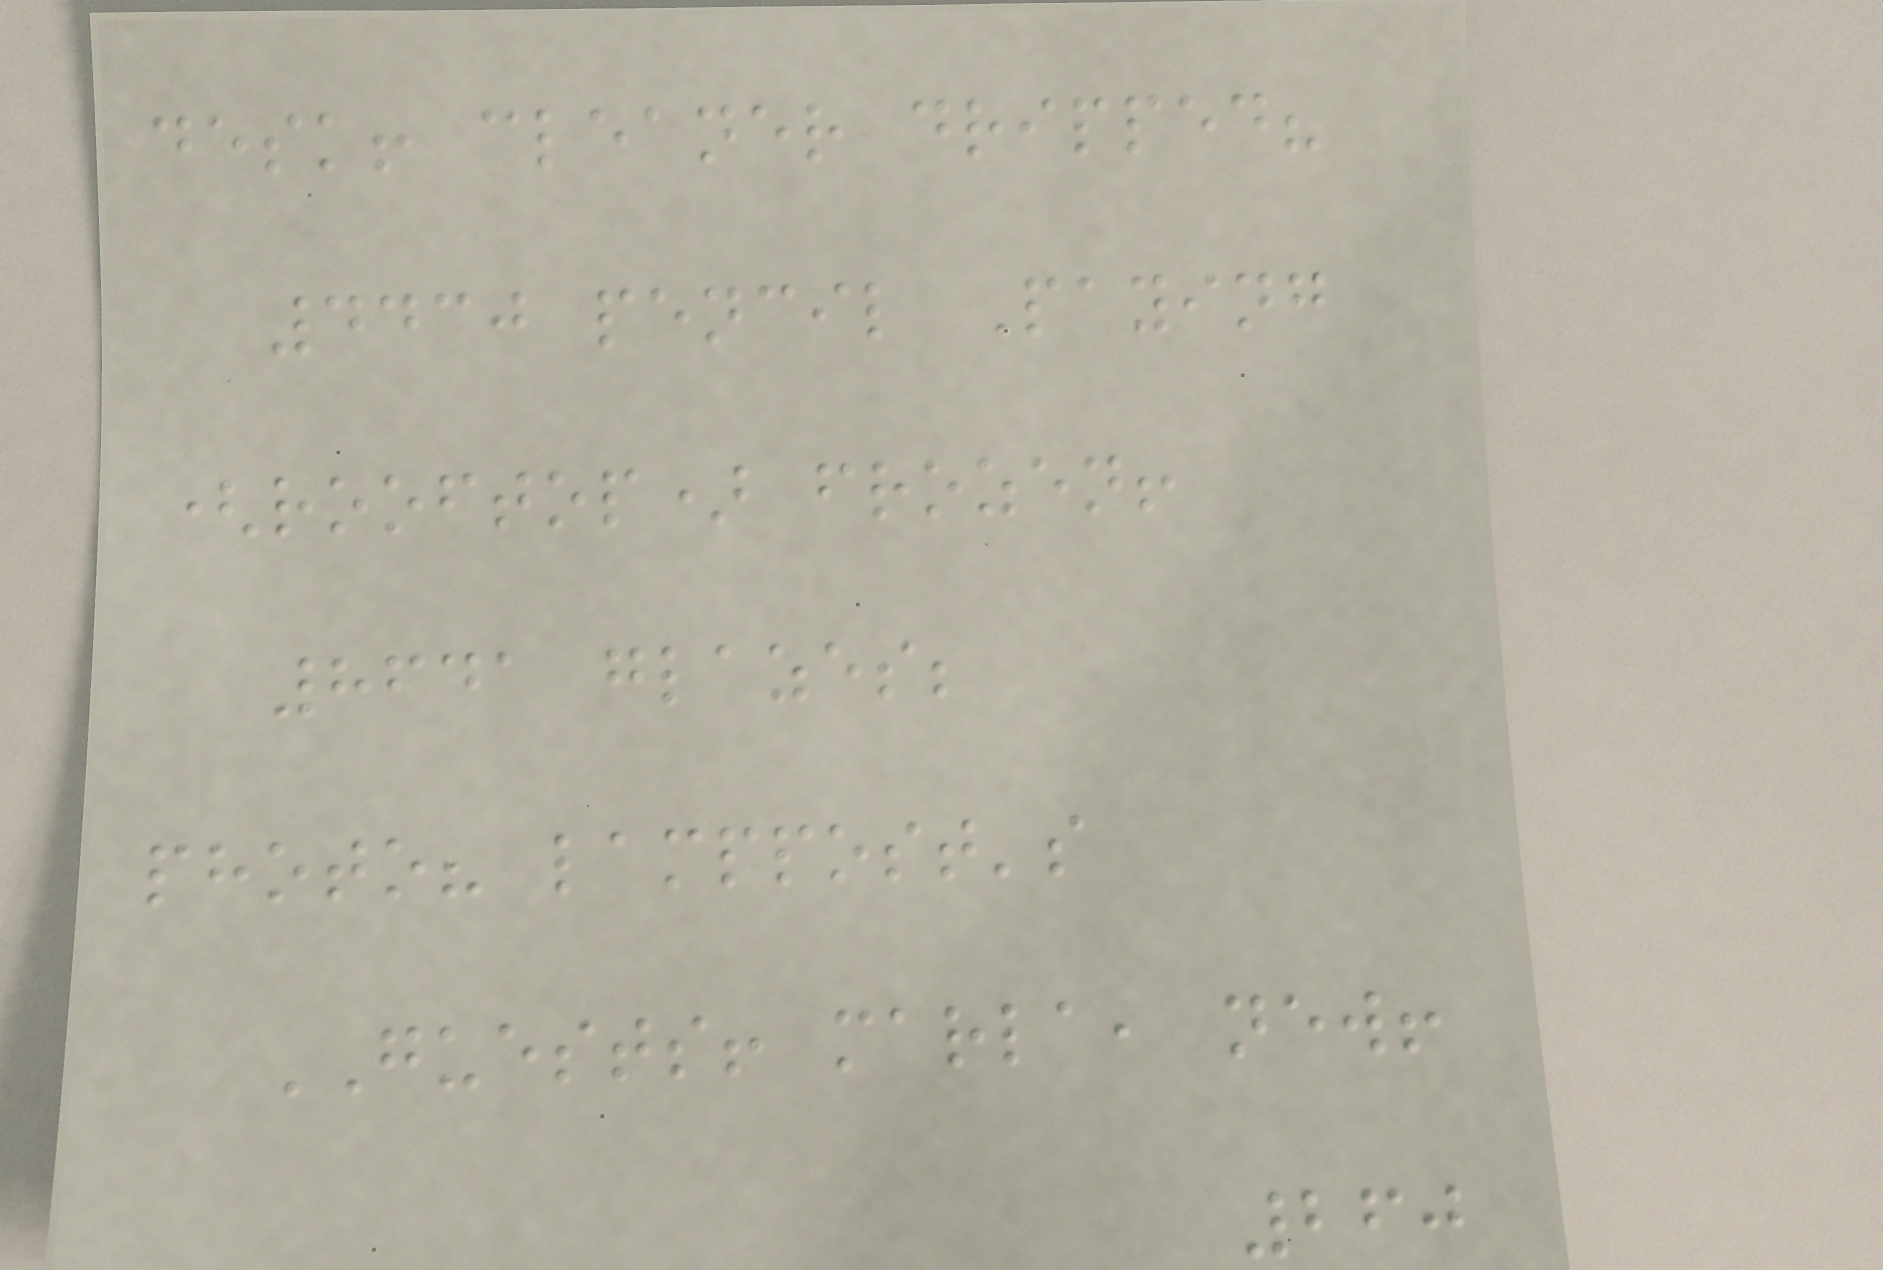desk! cleaner dripped?
4430 pencil Paying
(rooftop) frozen!
8641 glazes;
photo? lamppost's
GUESTS! marla, new!
260
